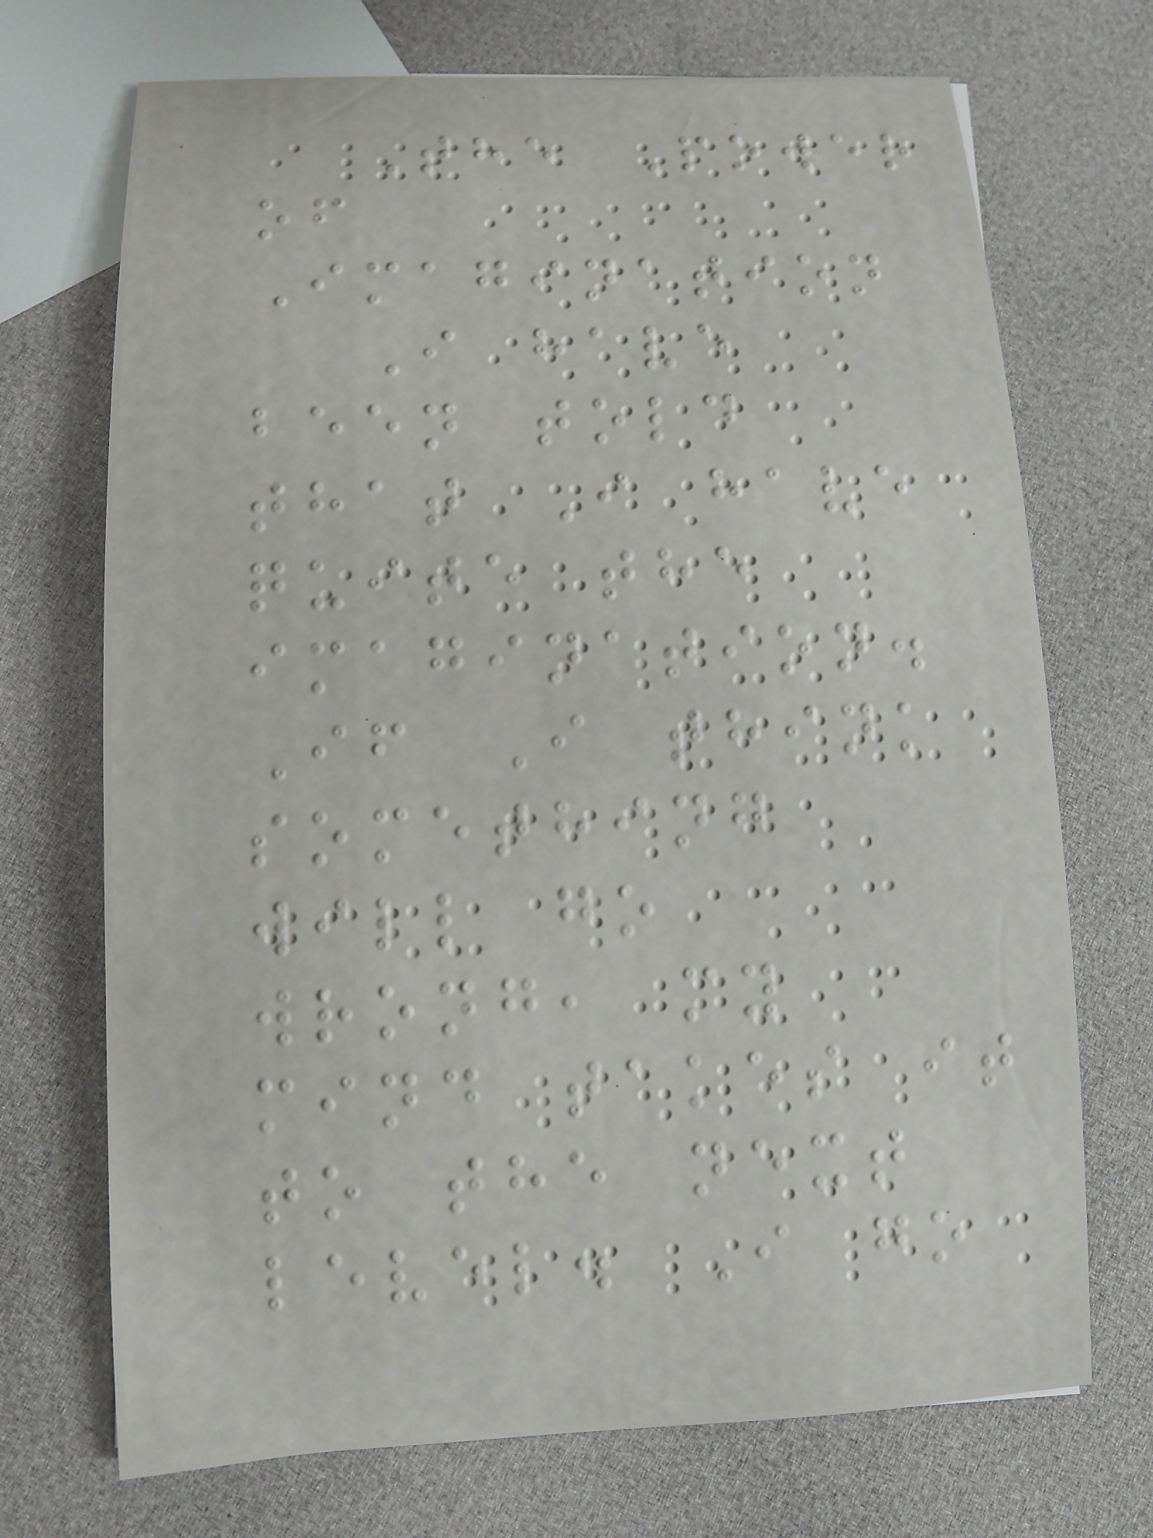The Power
of
Imagination
I have
been told
that I have
quite the
imagination.
If I think
something
will go
wrong, my
mind takes it
to the next
level. I go
